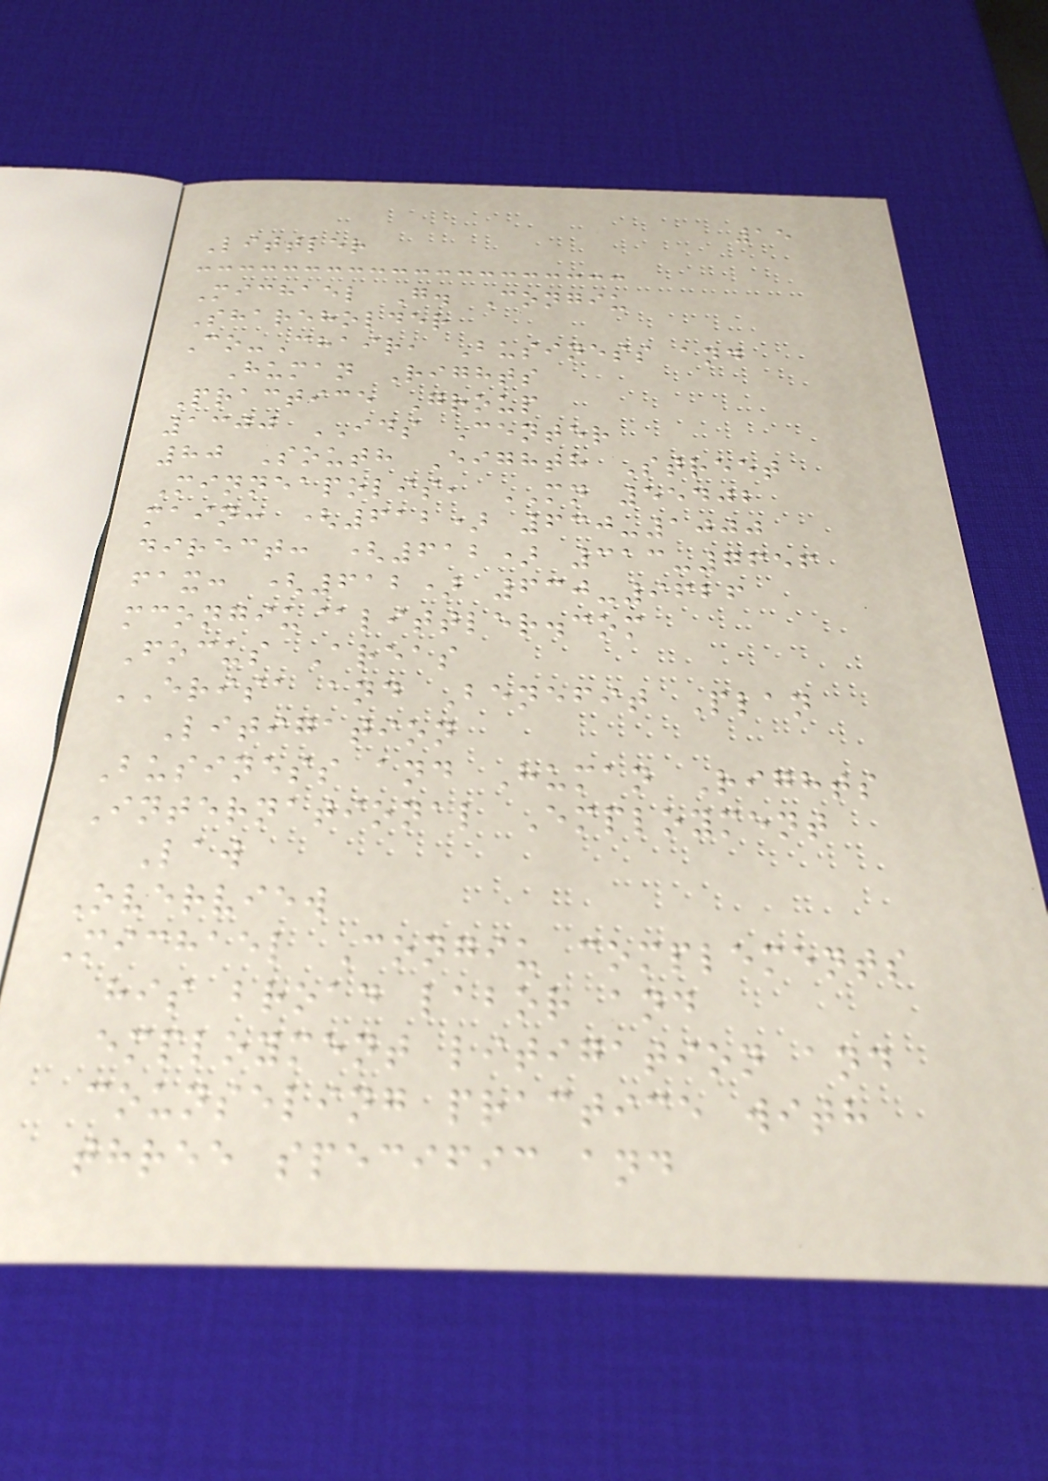15
Littler
Michael G. Congiu
Shareholder
Co-Chair, Business and
Human Rights
Practice Group
1300 IDS Center
80 South Eighth Street
Minneapolis, MN 55402
main: (612) 630-1000
direct: (612) 313-7656
fax: (612) 630-9626
mcongiu@littler.com
Focus Areas
ERISA and Benefit Plan
Litigation
Business and Human Rights
International Employment
Law
Overview
Michael Congiu complements
his broad labor and
employment litigation and
counseling practice with
three specific and
